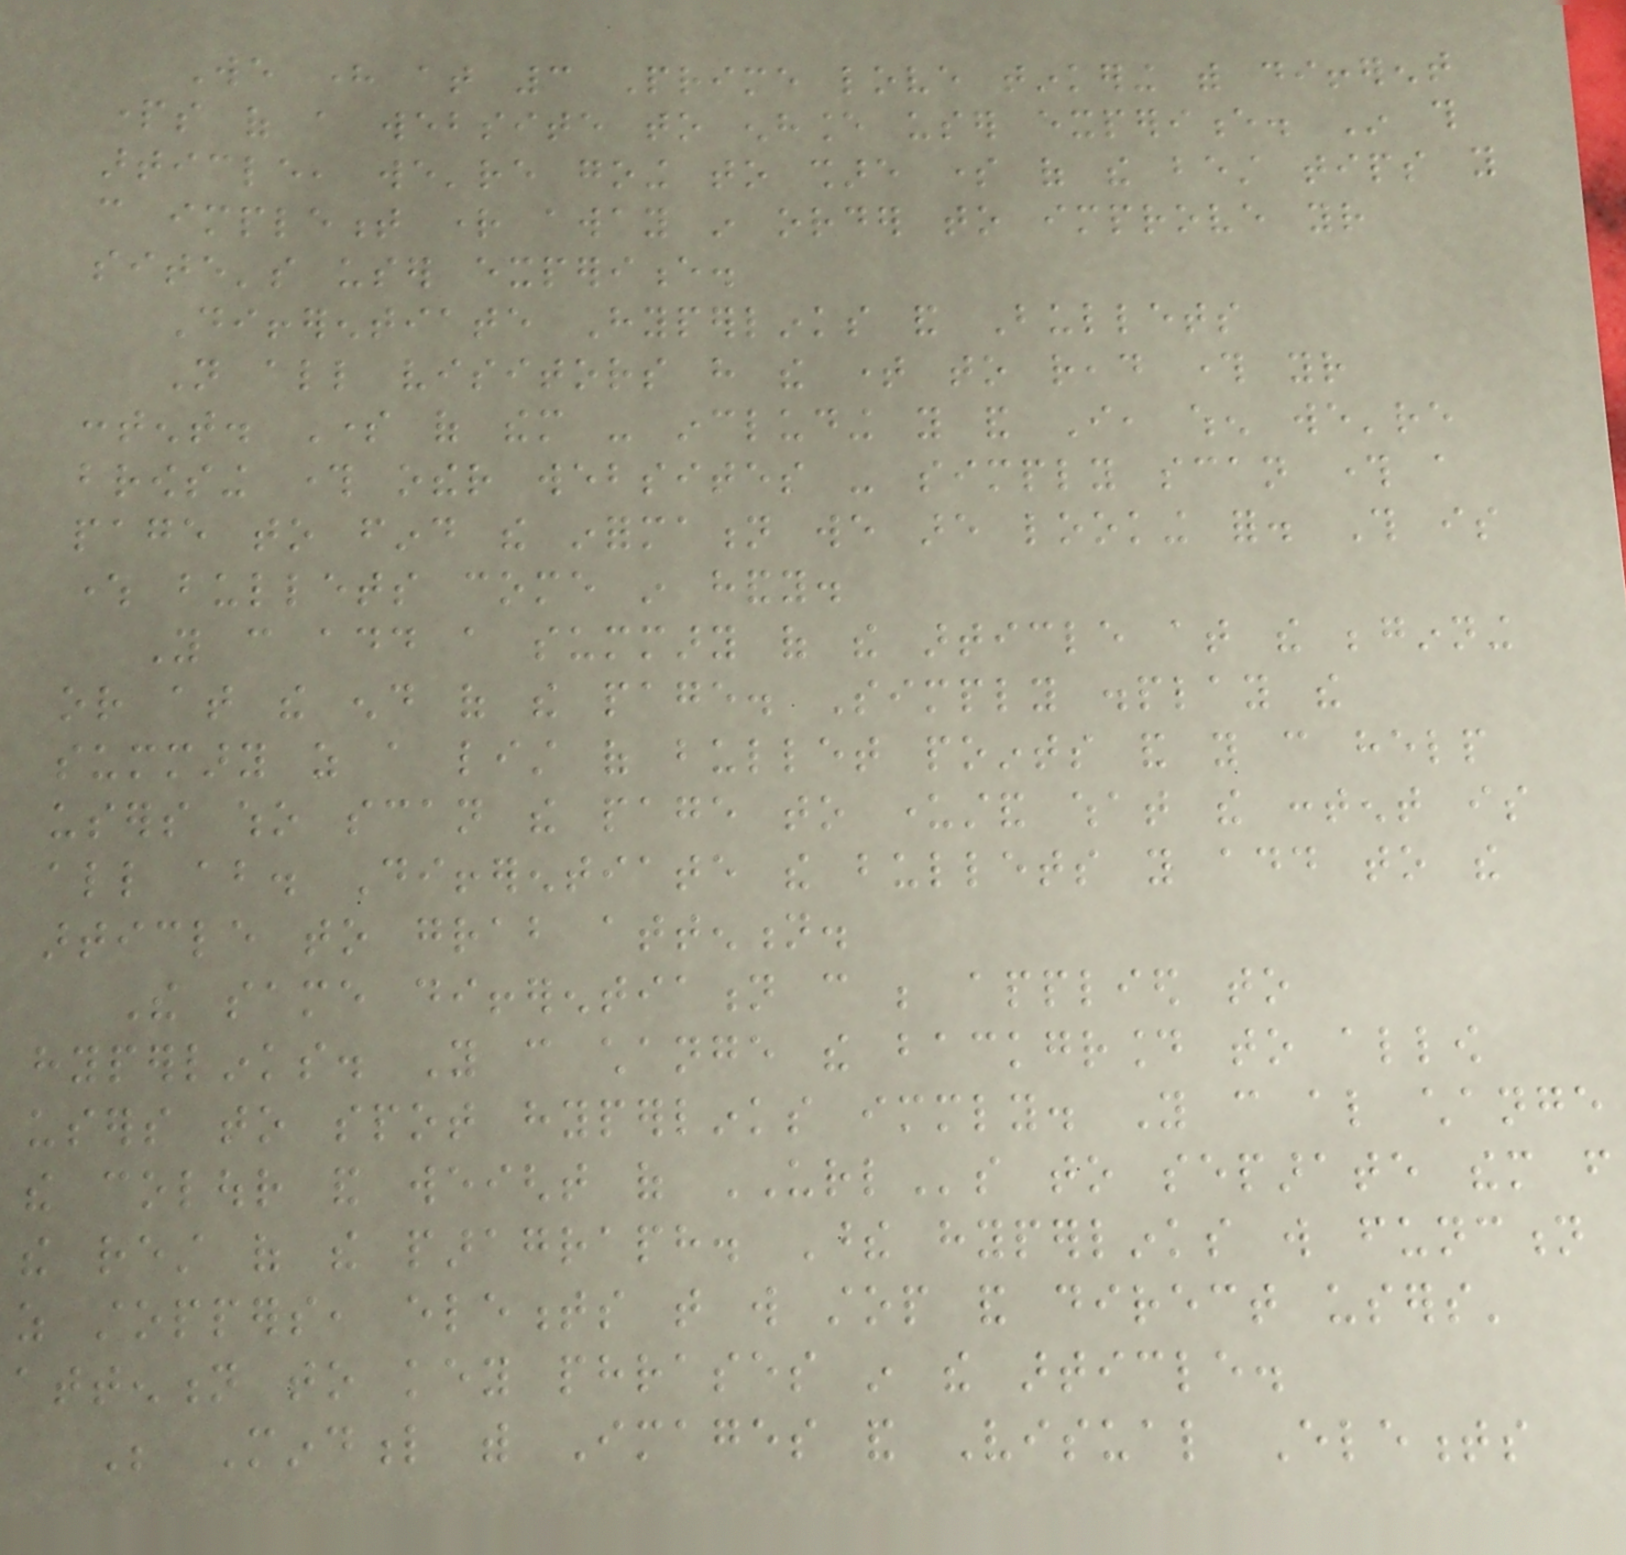We here at 3 Prime love tinkering with different
parts of a website to enhance user experience. In this
article, we're going to share some of the best tips you
can implement right away in order to improve your
site's user experience.
Differentiate Hyperlinks and Bullets
Not all visitors have the time to read through your
content. Some of them - including you and I, when we're
browsing through other websites - simply scan through a
page to find the information we are looking for. This is
where bullets come in handy.
You can add a summary of the article at the beginning
or at the end of the page. Simply display the
summary as a list of bullet points and you can help
users who scan the page to understand what the content is
all about. Differentiate the bullets you add to the
article to grab attention.
The same differentiation can be applied to
hyperlinks. You can change the background to allow
users to spot hyperlinks immediately. You can also change
the colour and weight of URLs to separate them from
the rest of the paragraph. These hyperlinks will function
as stoppers, elements that will stop and direct users'
attention to key phrases in the article.
Be Mindful with Images and Visual Elements
